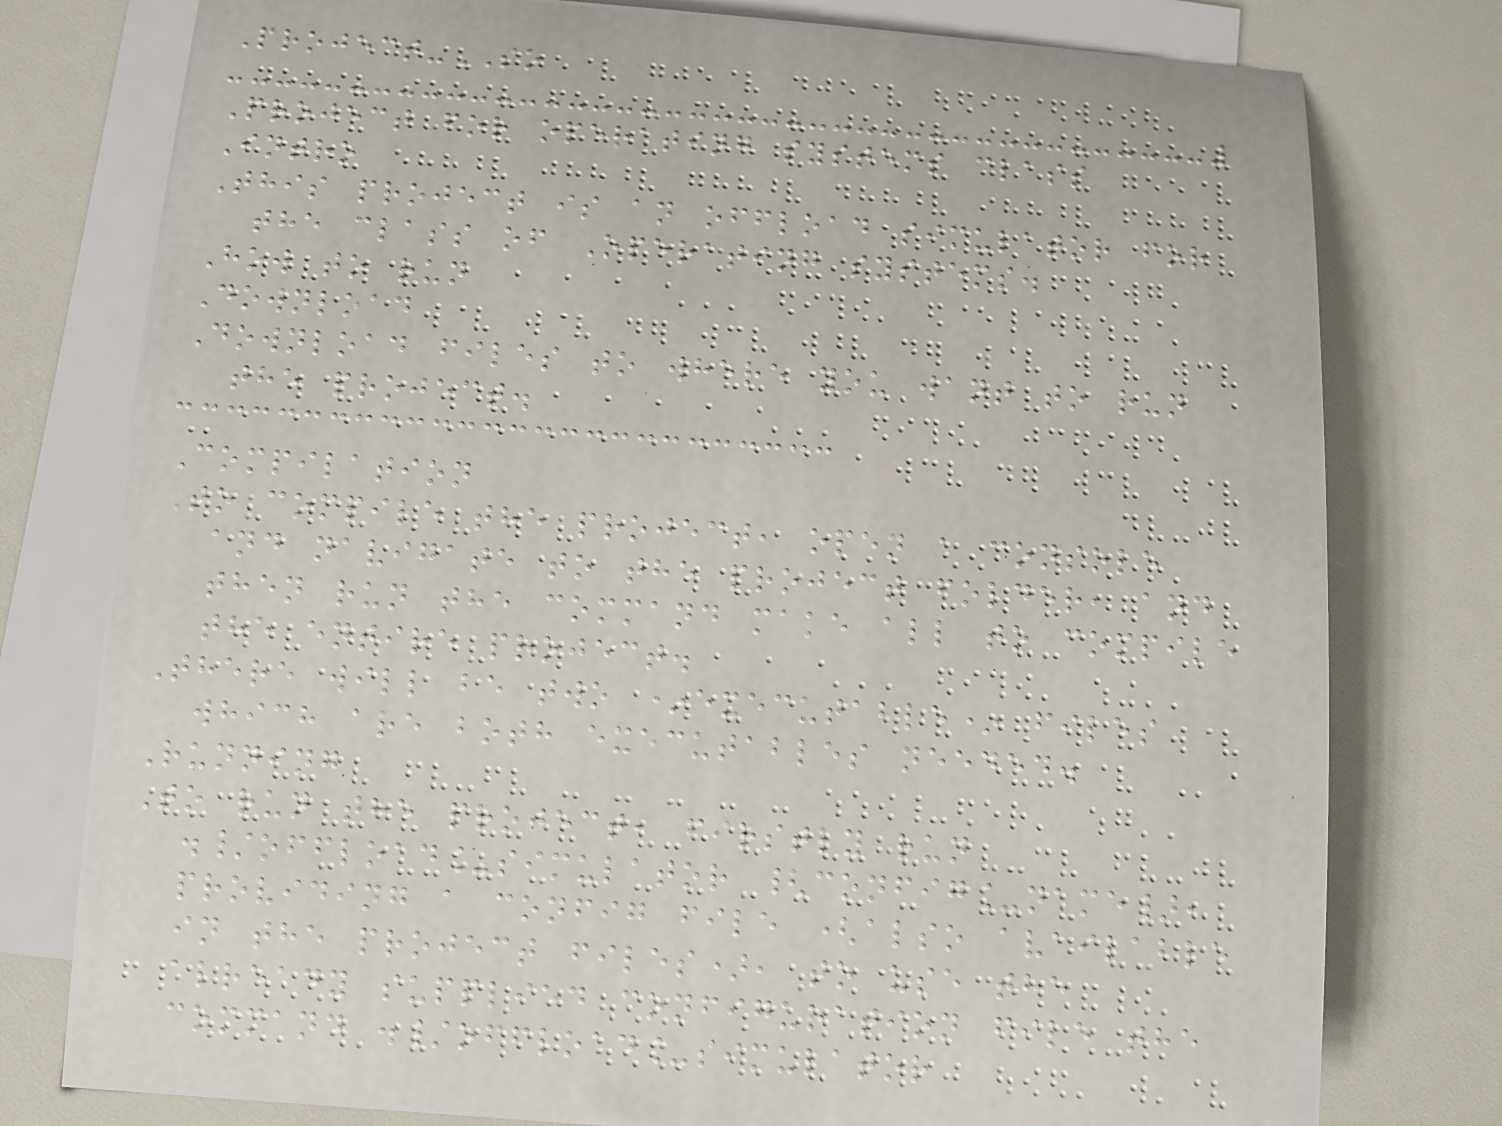Project-SO
Project for operating systems class
Intro
This project is an offload simulator for
the class of Operating systems.
How to run
Download
Download files to where you want to run
the project.
Compilation
To compile the project, open a console
and navigate to the project folder, and
then run the command make all to compile
the entire project.
There will be two *executable* files
which are both executables needed.
Running
To run the project, firstly run
./offload_simulator {config_name},
providing a config file (also available
in the project files), to use the
already supplied configuration file the
command ./offload_simulator
